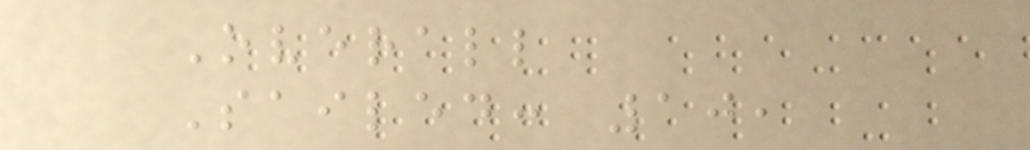Overall
Sailed: 10,
